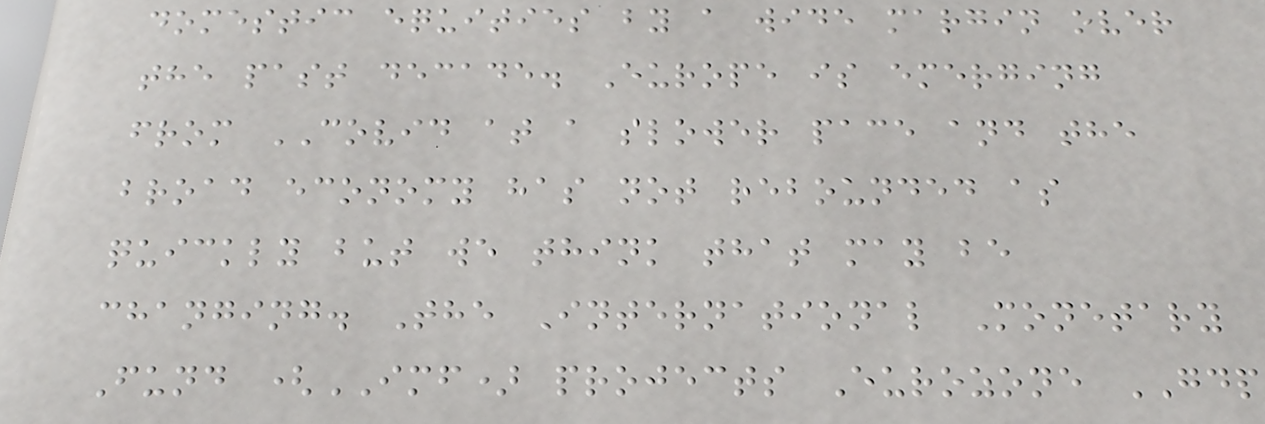domestic equities by a wide margin over
the past decade. Europe is emerging
from COVID at a slower pace and the
broad economy has not rebounded as
quickly but we think that may be
changing. The International Monetary
Fund (IMF) projects Eurozone GDP
